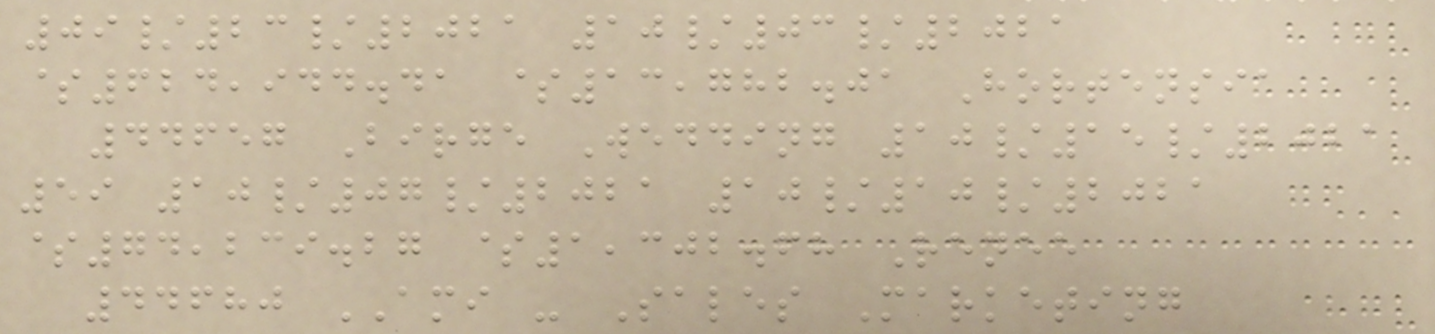09/23/2021 10/03/2021
$624,944.41 $13,782.01 Hortensia
44657 Birge Wedding 10/15/2021
59 10/07/2021 10/10/2021
$74,239.27 $1,302.68 Renee
44680 AMI - Sales Marketing
